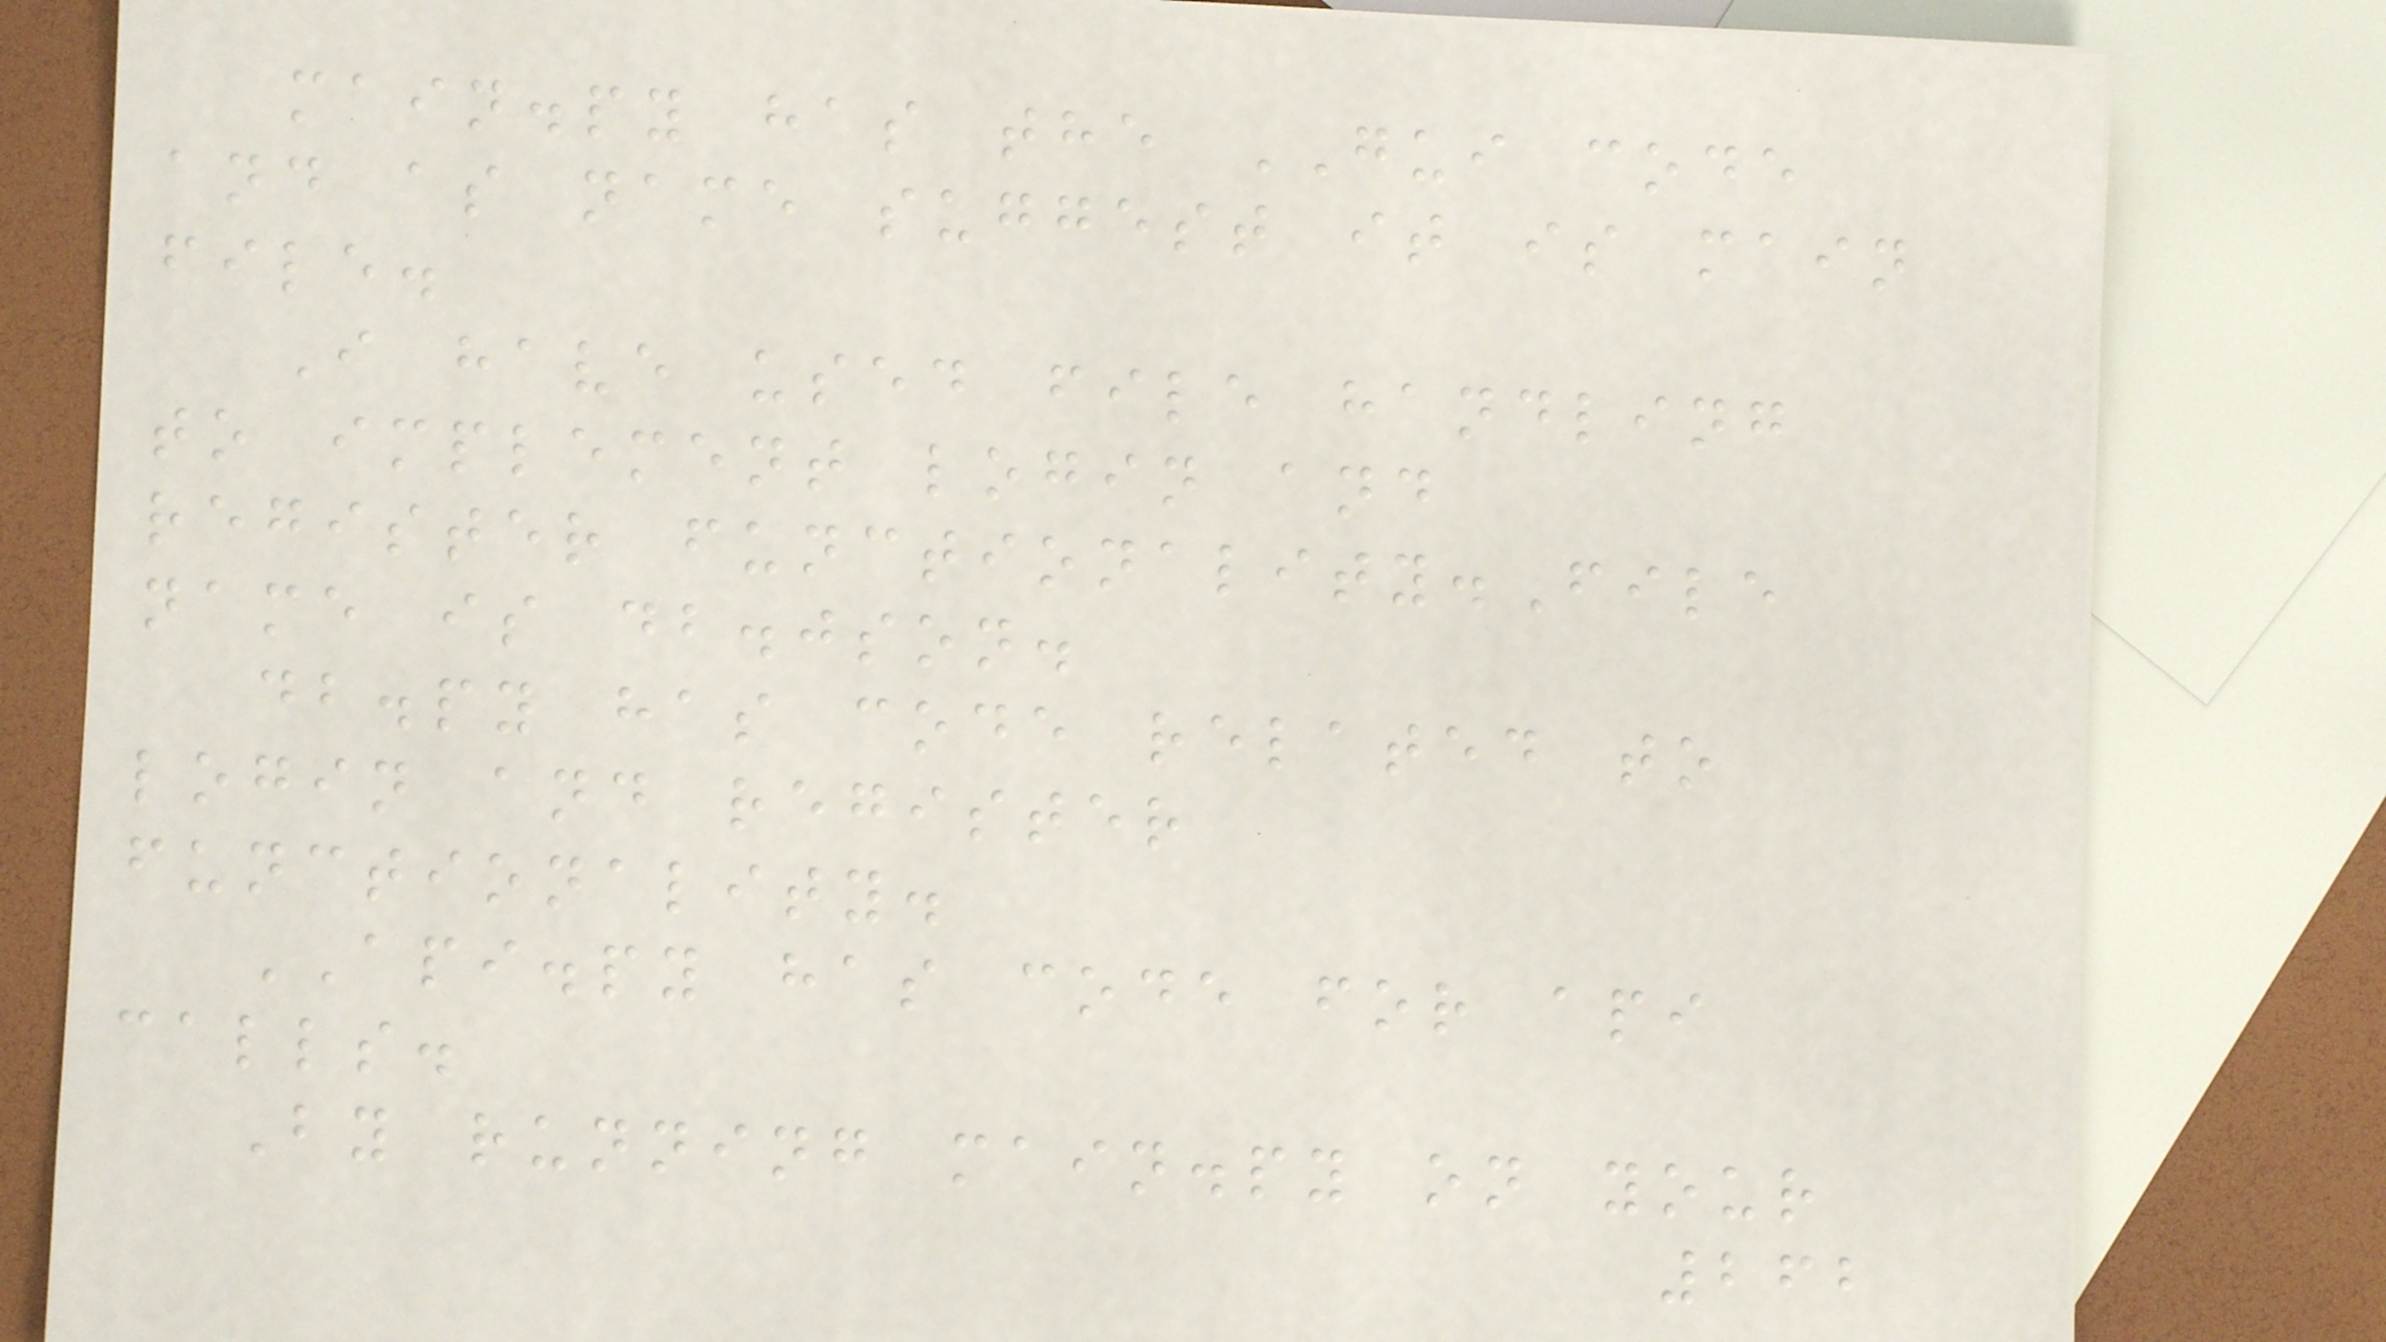main.py has the GUI code
and as name suggest it is main
file.
I have used file handling
to implement login and
register functionality.File
name is db.json.
db.py has code related to
login and register
functionality.
API.py has code for api
calls.
By running main.py on your
262
